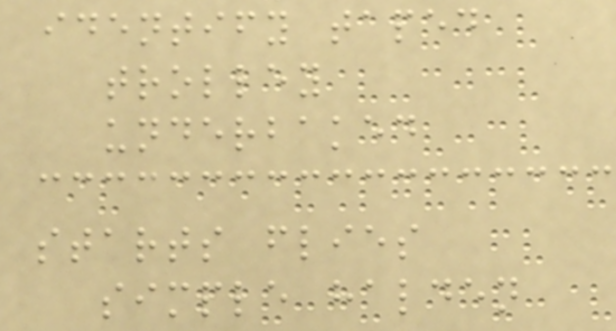identify taped
trolley
underbaked
starts flies
simple halden
